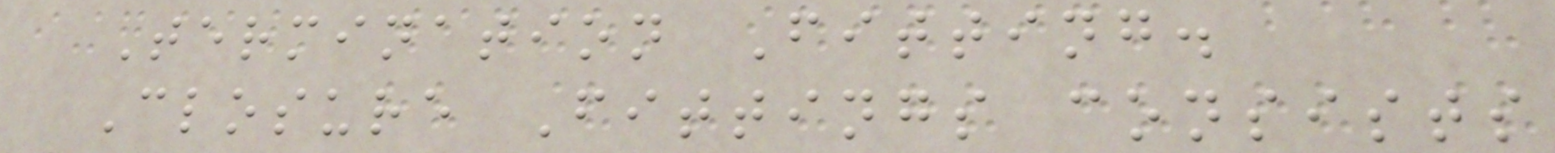Termination Fitting.
Closure Fittings consists
